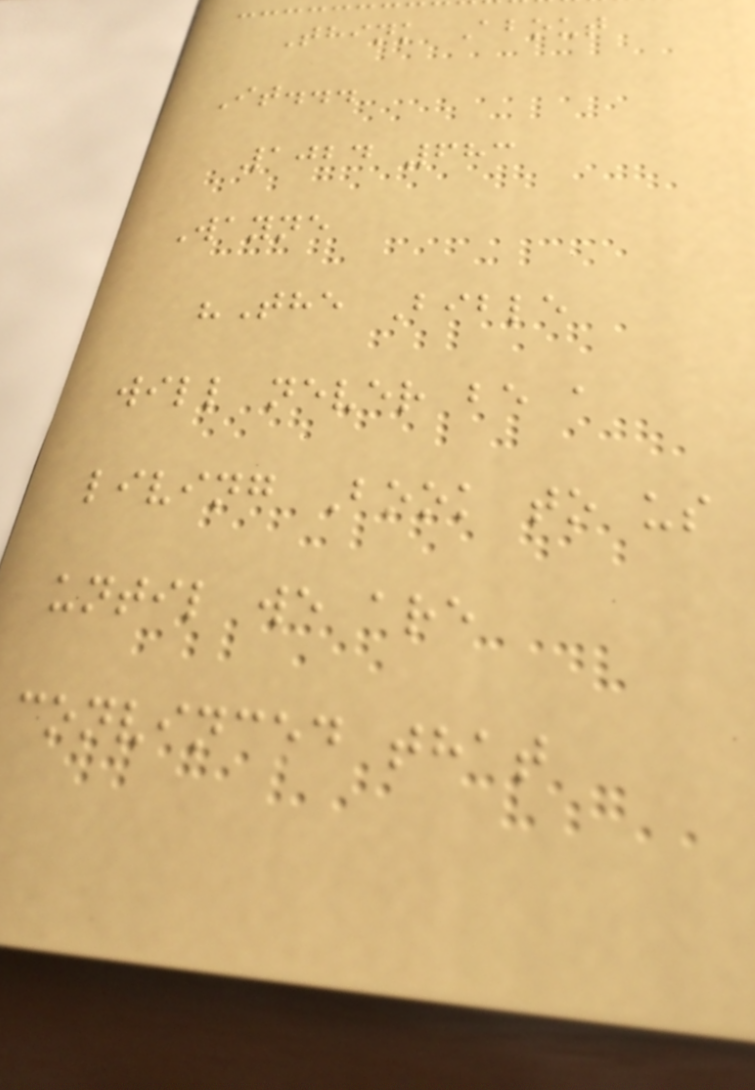Think About
It...
1024 683
Wayne
"The Bible
will never be a
living Book to us
until we are
convinced that
